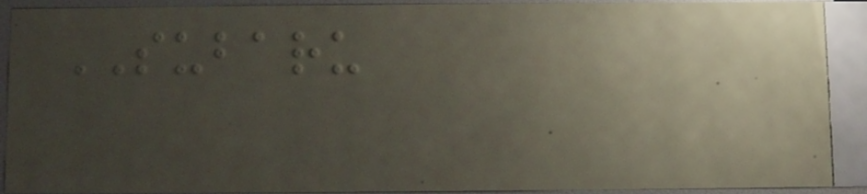SUBARU
